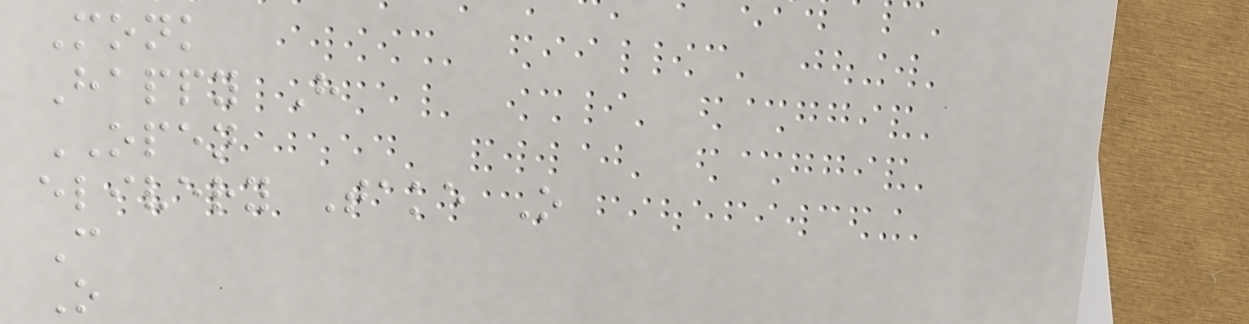Monk
Happy H
OPEN
elivery Take O
C
O
